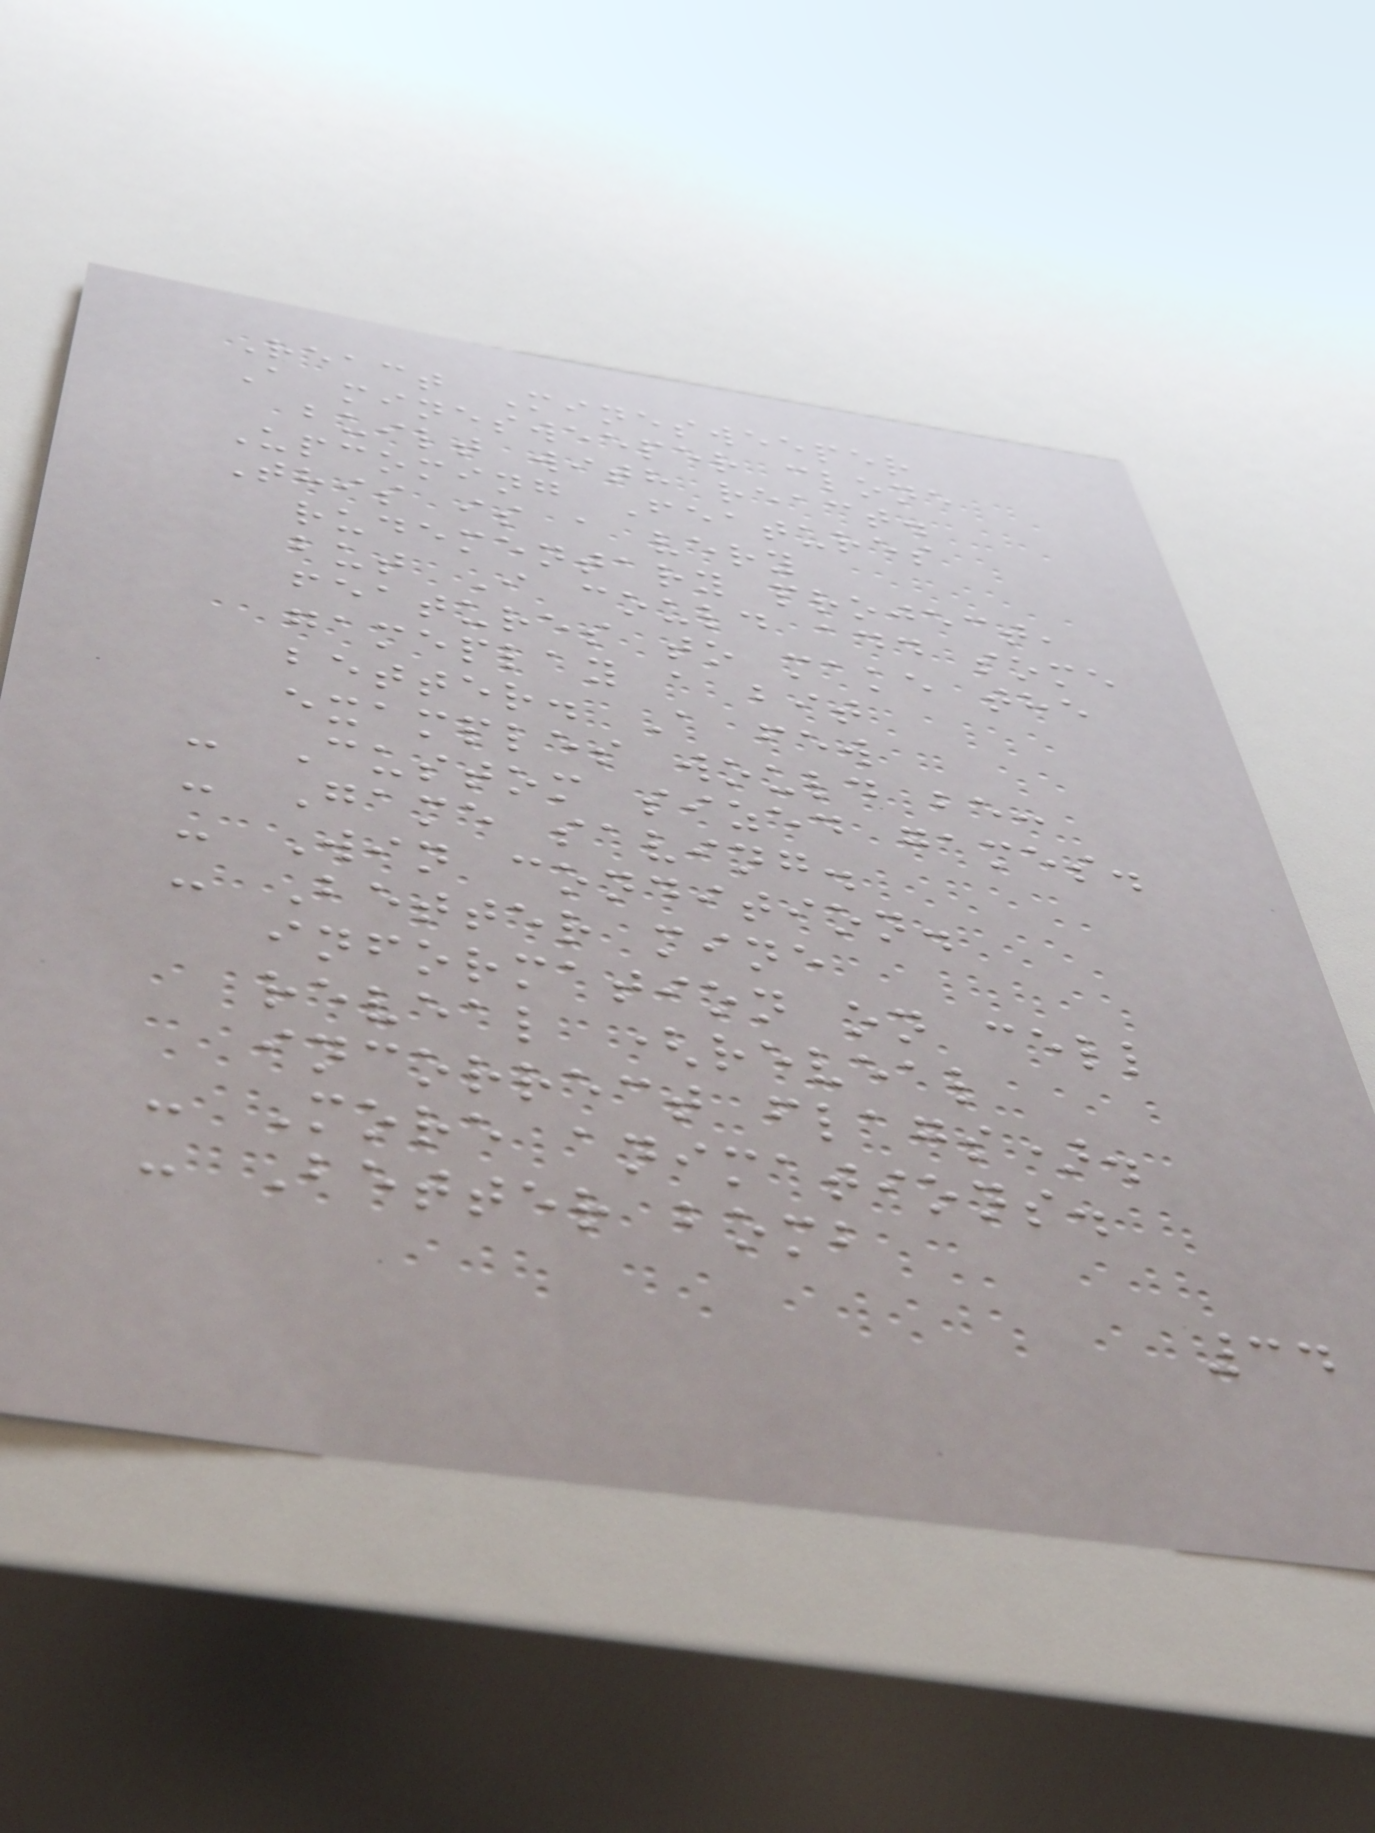React Minesweeper
A minesweeper clone
built with react.
Upcoming Features
This is a very
rudementary project,
but I could add some
features to make the
gameplay a bit
better. A few
examples would be:
- Custom sized games.
- Game saving.
- Win condition.
- Better mine
information on cell
reveal (reveal
incorrect flags).
- More animations.
- Better bomb
34
